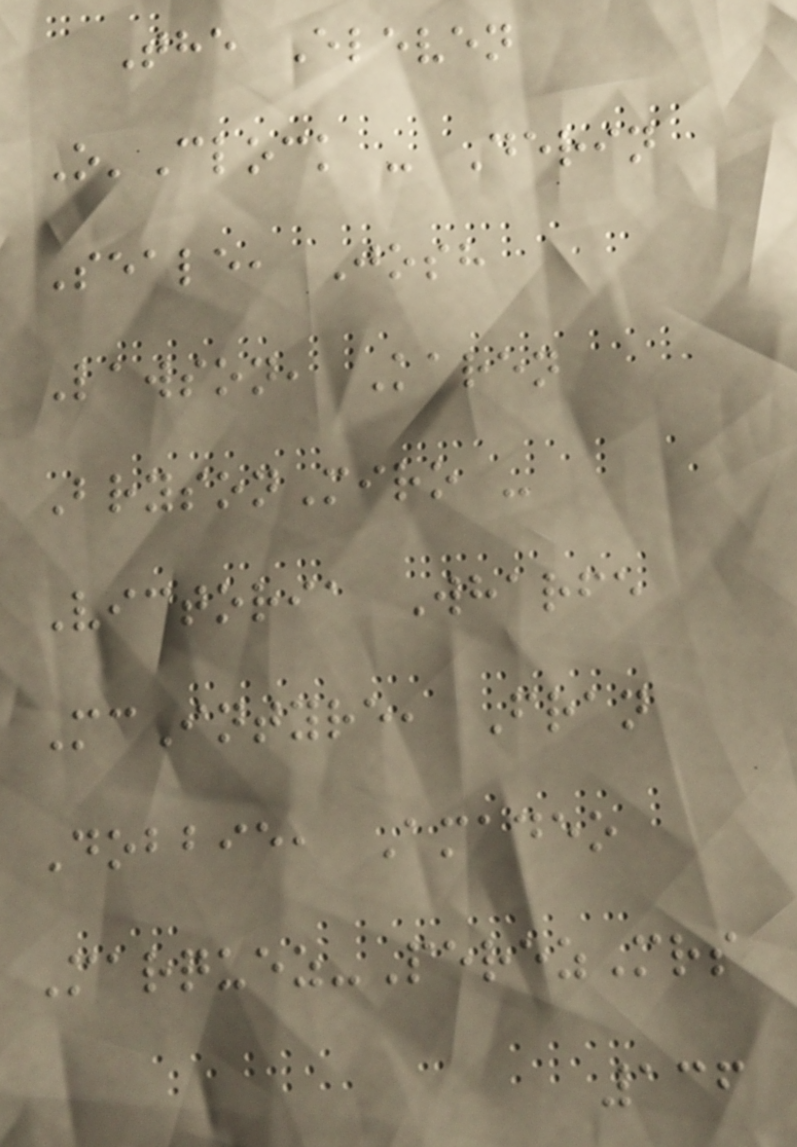The Eleven
O'Clock - Derin
Seale, Josh
Lawson, Karen
BrysonMiro -
Victoria Wharfe
McIntyre, Fran
Dobbie, Amadeo
Marquez-PerezMrs
136
